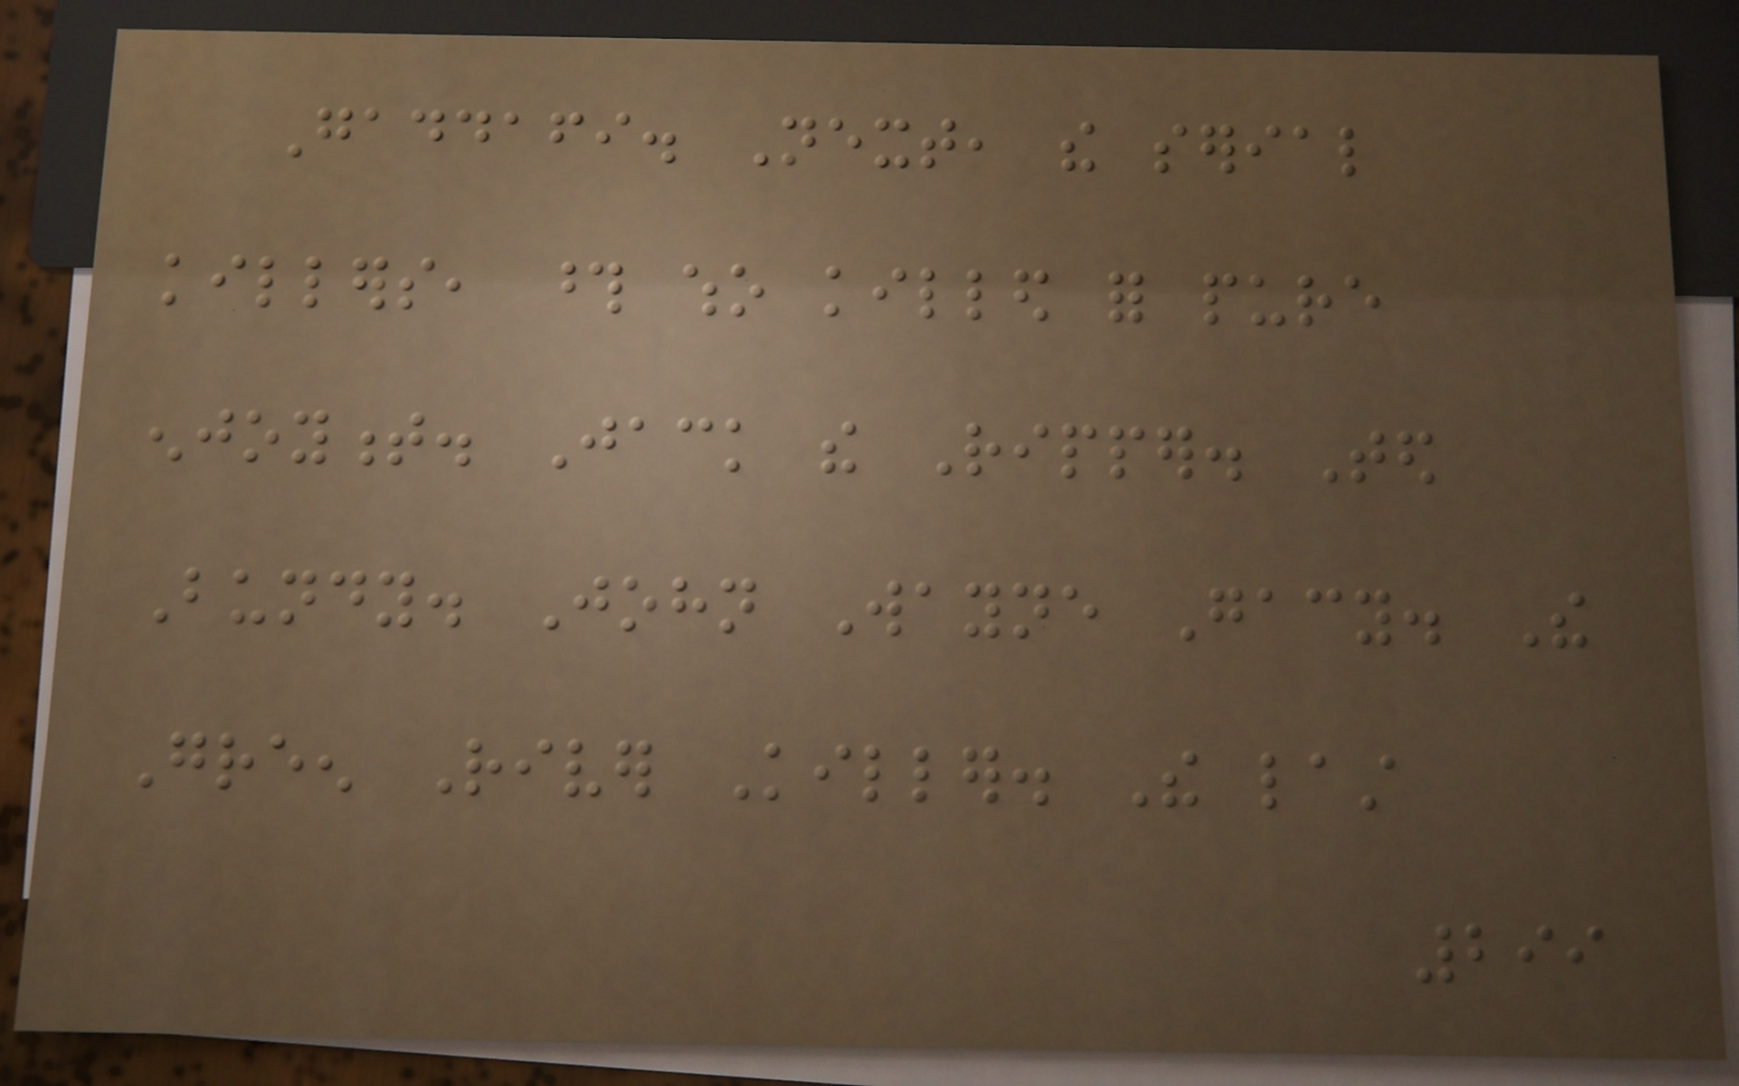Gaddafi. Next, the serial
killers, those who killed for pure
enjoyment. Jack the Ripper. Ted
Bundy. John Wayne Gacy. The
Green River Killer. The last
299
